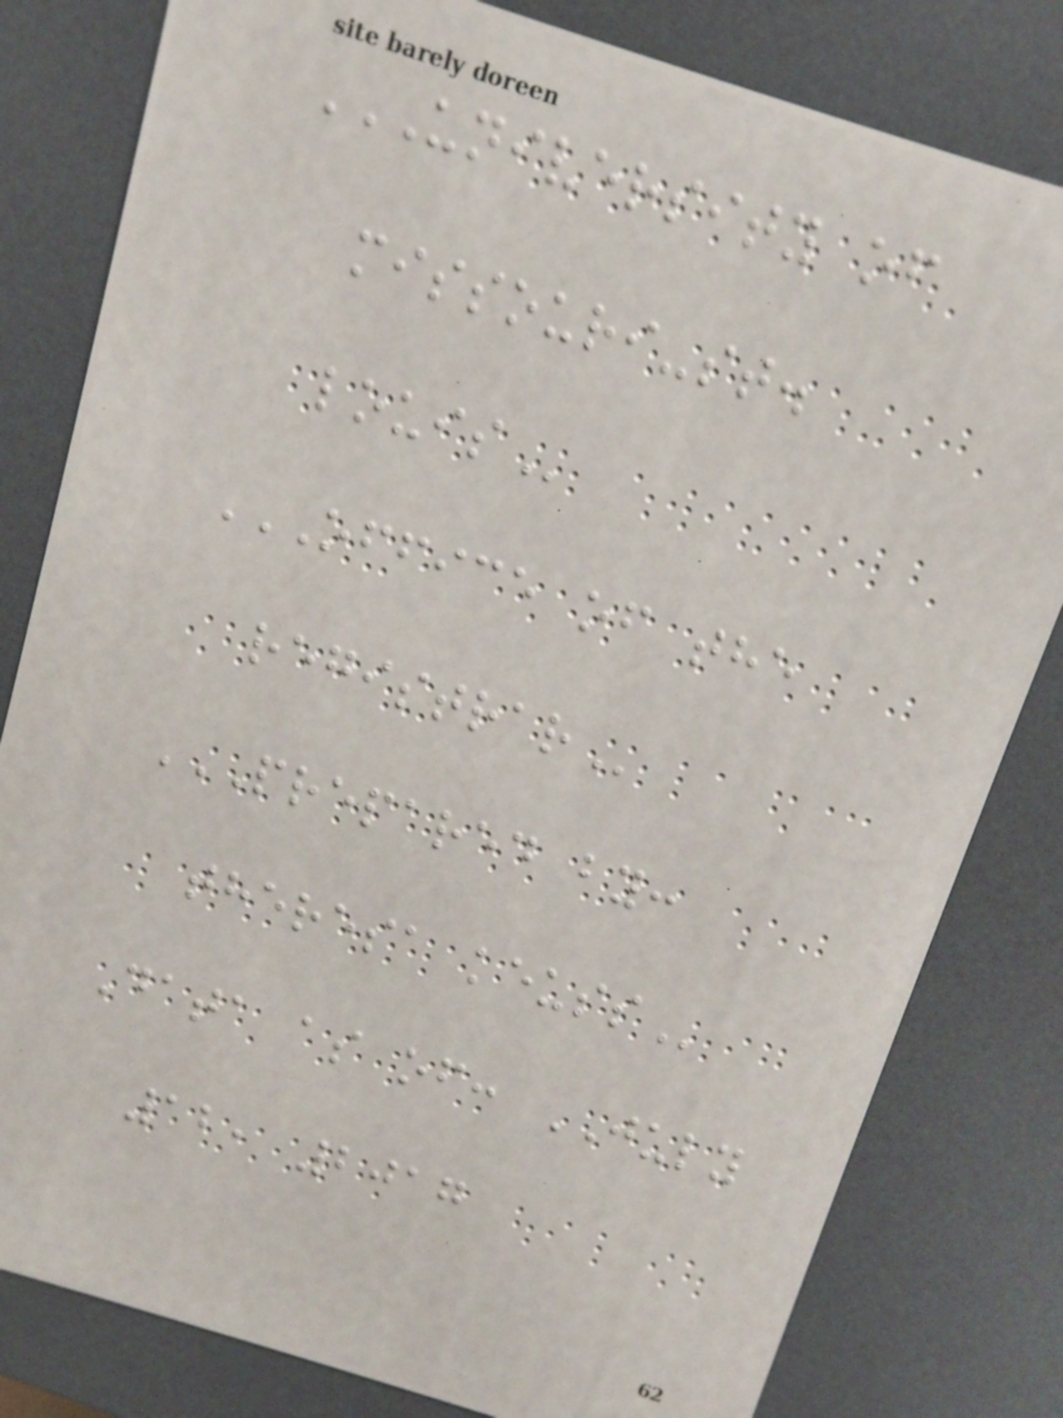UNIVERSITY OF
MISSOURI-ST.
LOUIS
OFFICE OF THE
REGISTRAR
PREPARED BY:
THERESA KEUSS
Data as of: JULY
12, 2017
